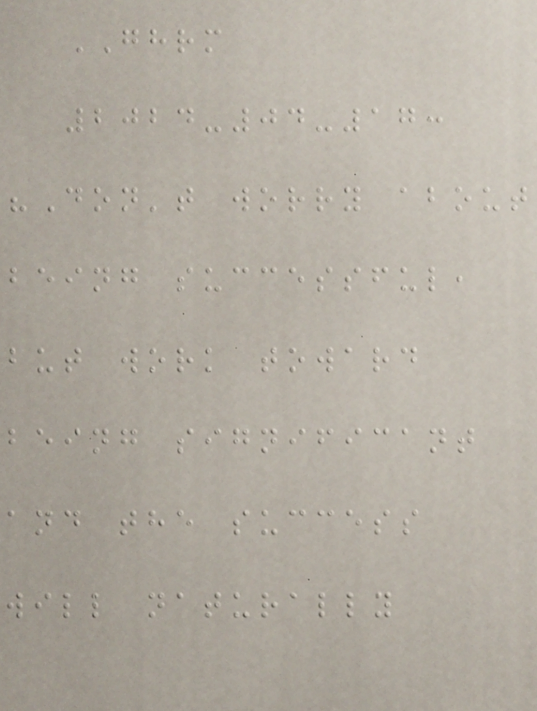GHRM
2024-04-17:
"Don't worry about
being successful,
but work toward
being significant
and the success
will naturally
